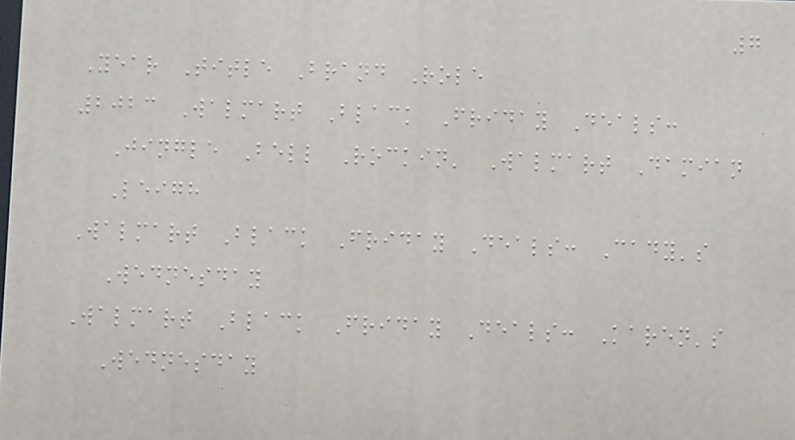7
Year Title Brand Role
2023 Walmart Black Friday Deals:
Jingle Bell Rockin' Walmart Damian
Leigh
Walmart Black Friday Deals: Cady's
Wednesday
Walmart Black Friday Deals: Karen's
Wednesday
